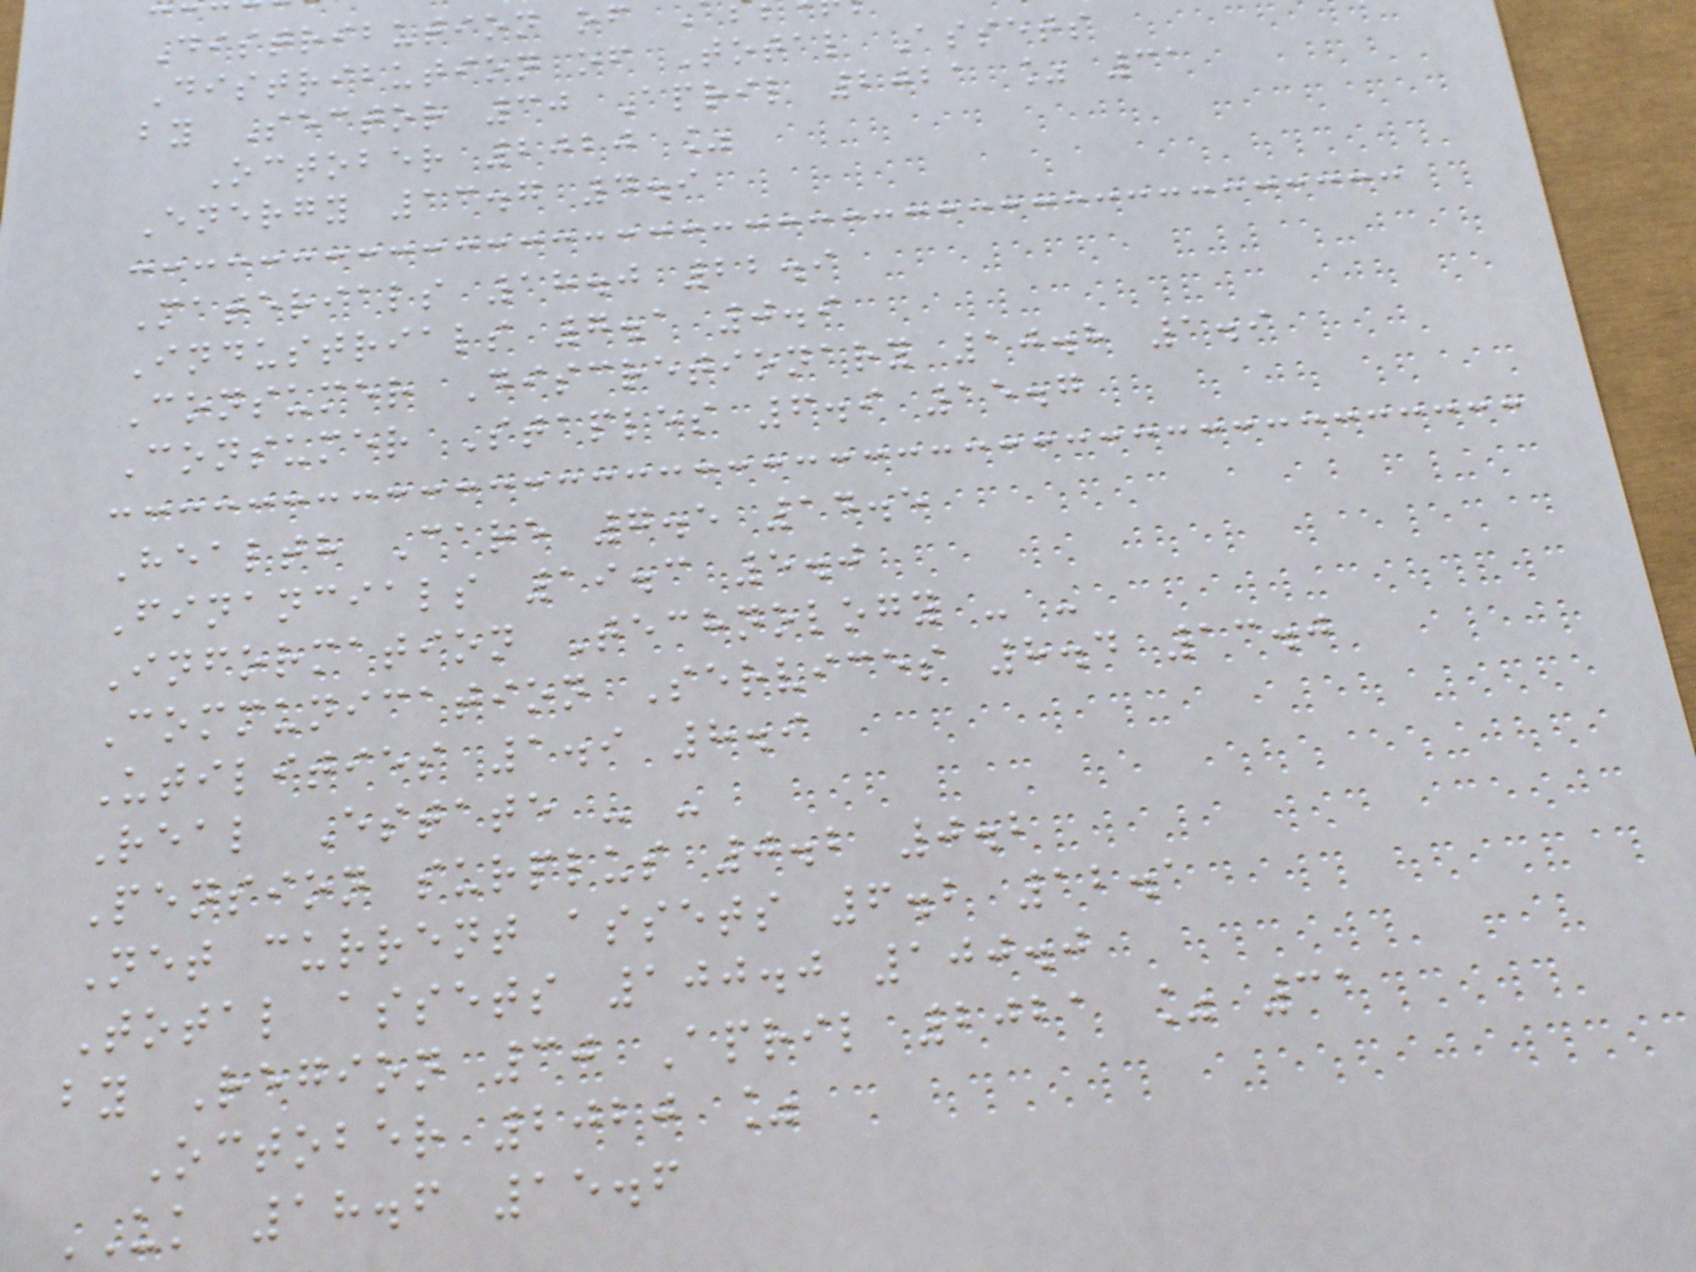Distribution of
Distribution of Total Assets
by Sector 30 April 2021 % 31
October 2020 %
Energy 13.7 4.9
Materials 18.0 22.9
Industrials 7.1 0.9
Consumer Discretionary 10.8 1.9
Consumer Staples 6.9 15.7
Health Care 7.5 14.5
Financials 19.3 5.0
Information Technology - -
Communication Services 8.4 13.0
Utilities 1.9 8.9
Real Estate - -
Pension surplus 0.2 0.2
Net current assets 6.2 12.1
Total assets 100.0 100.0
by Region 30 April 2021 % 31
October 2020 %
UK 18.6 15.6
